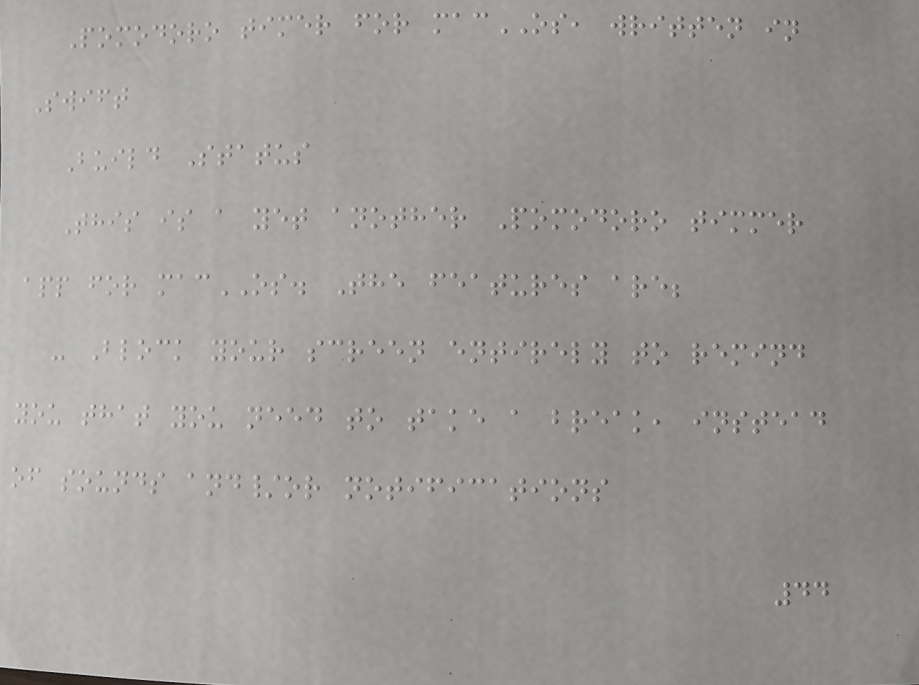Pomodoro timer for macOS, written in
Swift
Build Status
This is a yet another Pomodoro timmer
app for macOS. The features are;
- Block your screen entirely to remind
you that you need to take a break, instead
of sounds and/or notifications
44
